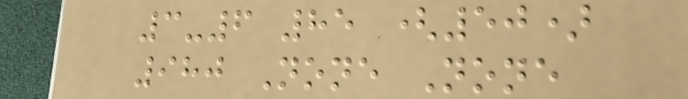3-6 85 (50)
980 None None
